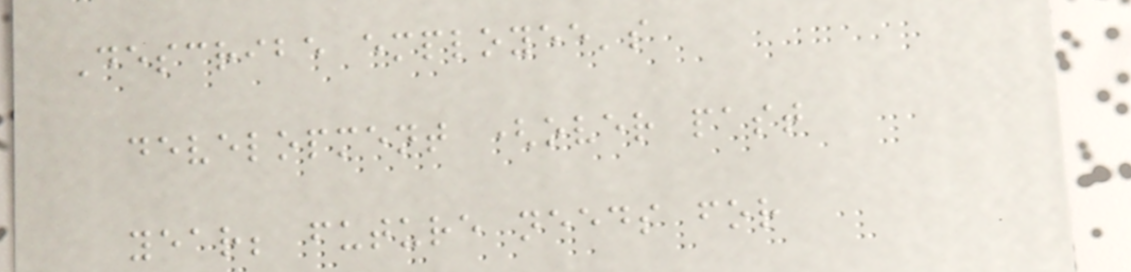Describe employee's
development (over past
year; future needs for
